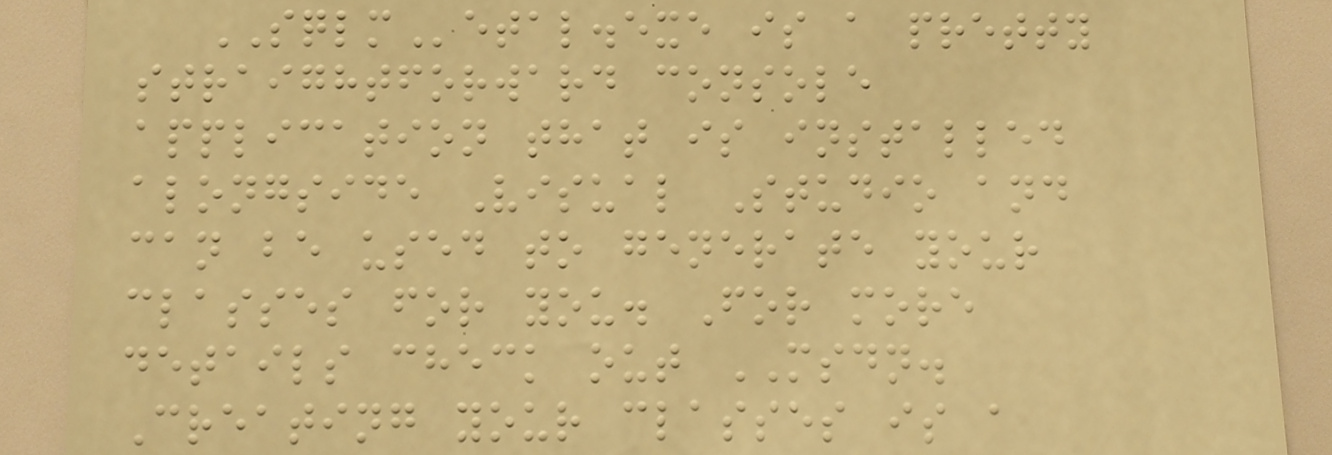SQLMetal.exe is a pretty
straightforward console
application that is installed
alongside Visual Studio and
can be used to generate your
classes for you. For more
details check out MSDN.
Creating your classes is a
